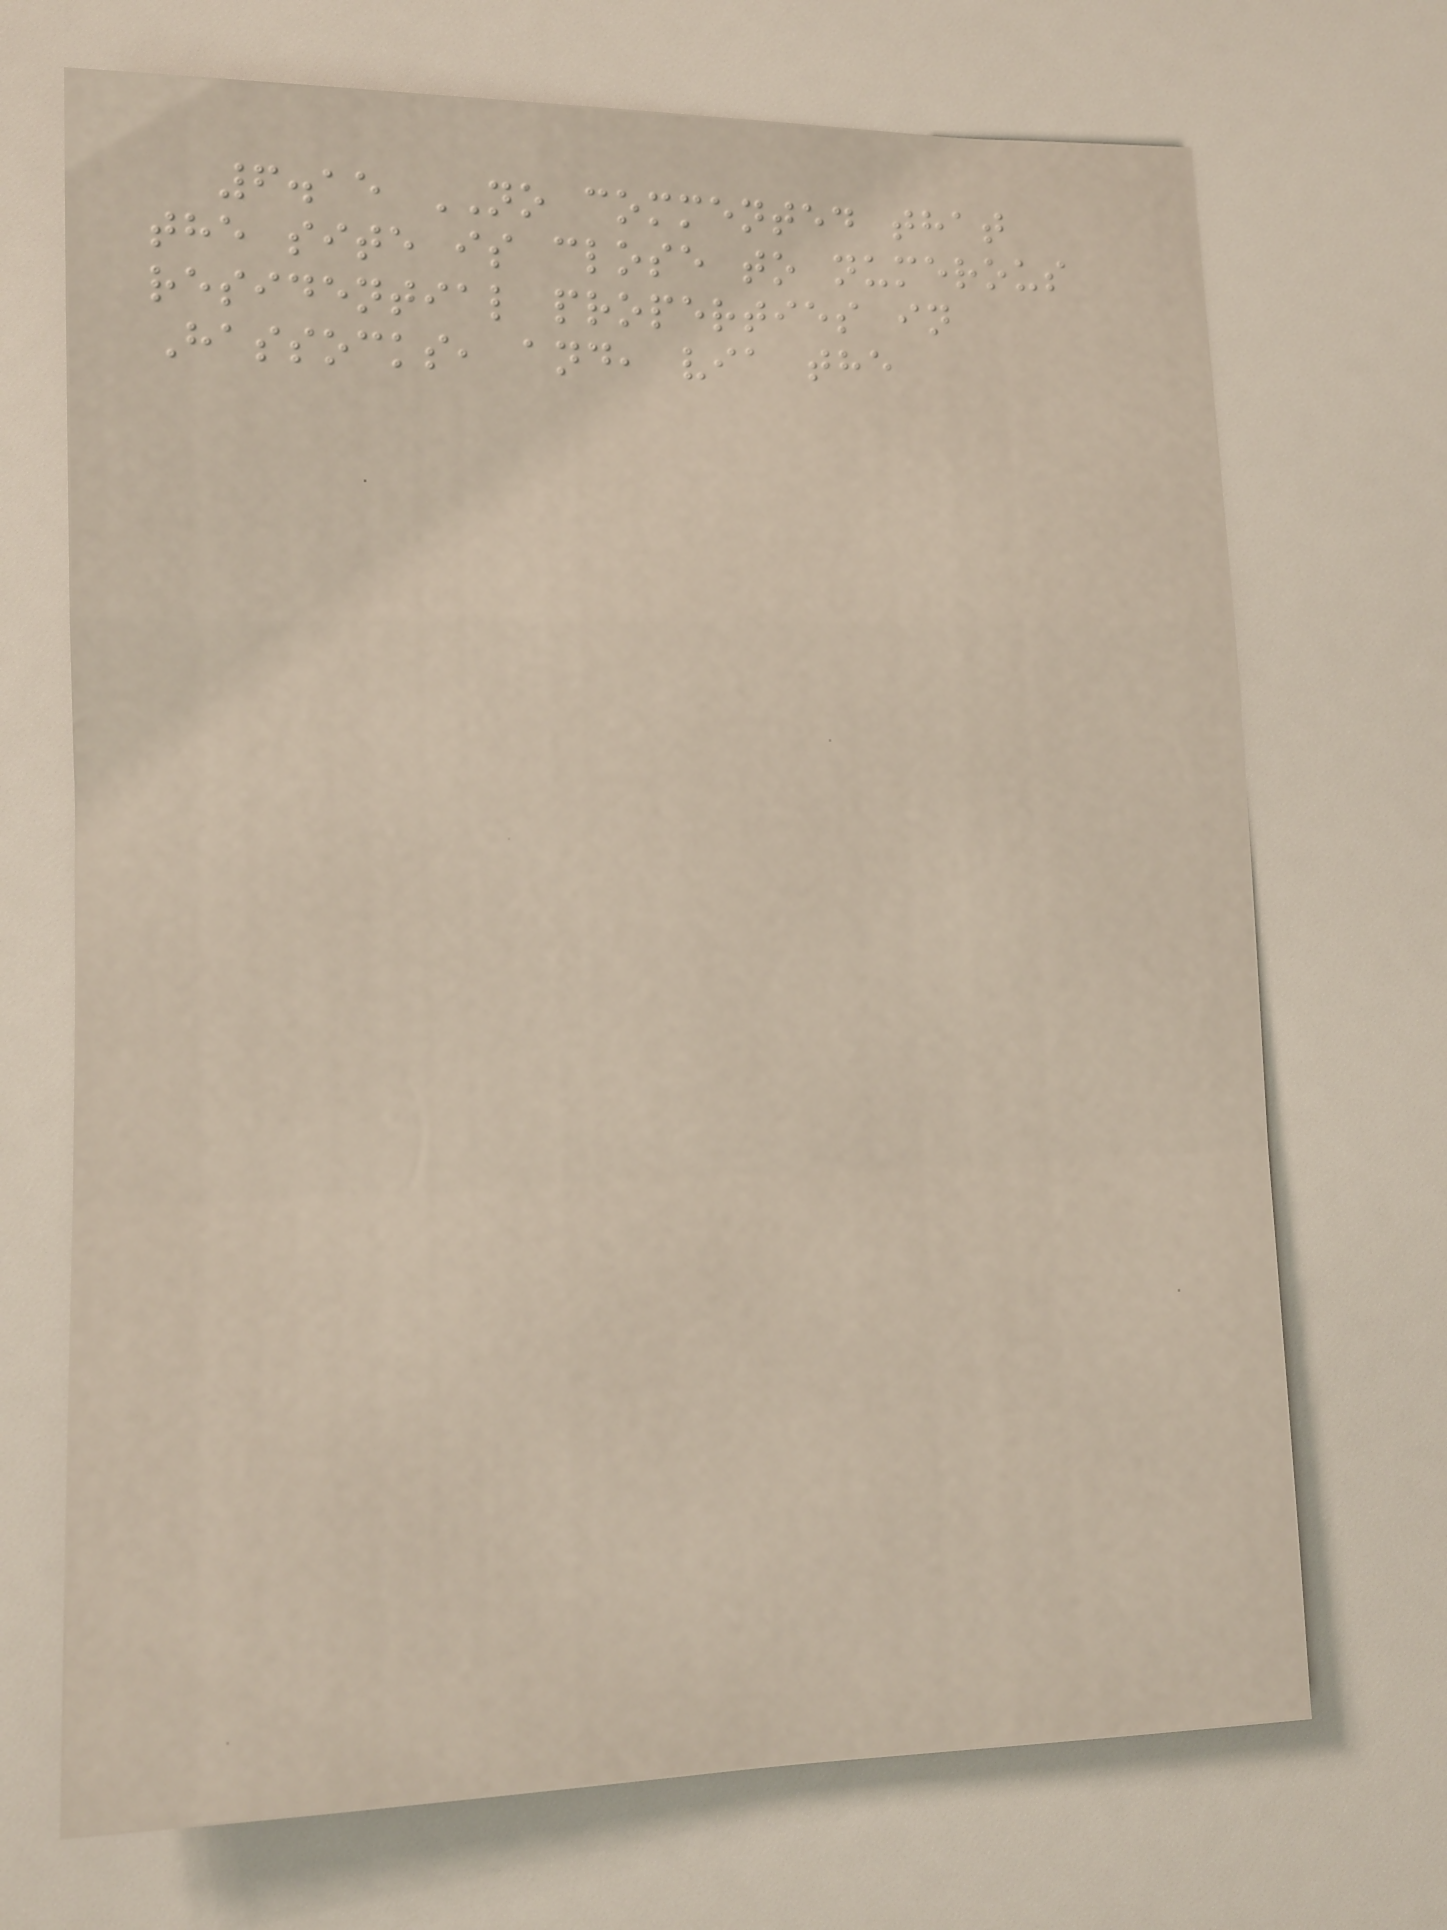6.15 NO commented that
the site is close to numerous
residential properties in
Hassocks, and, via the
